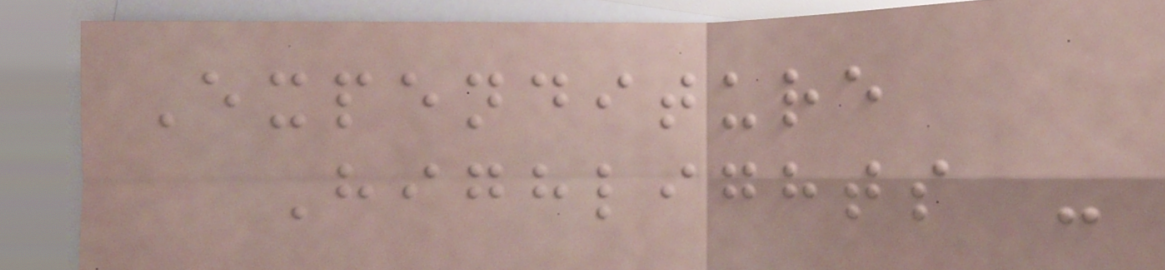Expenditure
Highlights -
